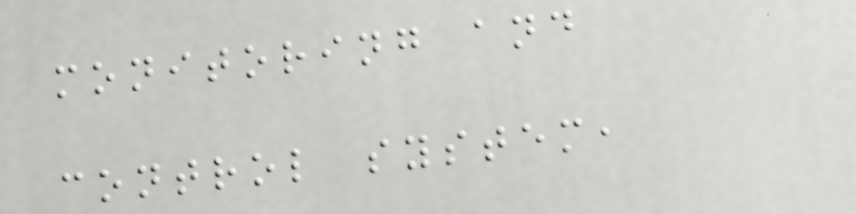monitoring and
control system,
